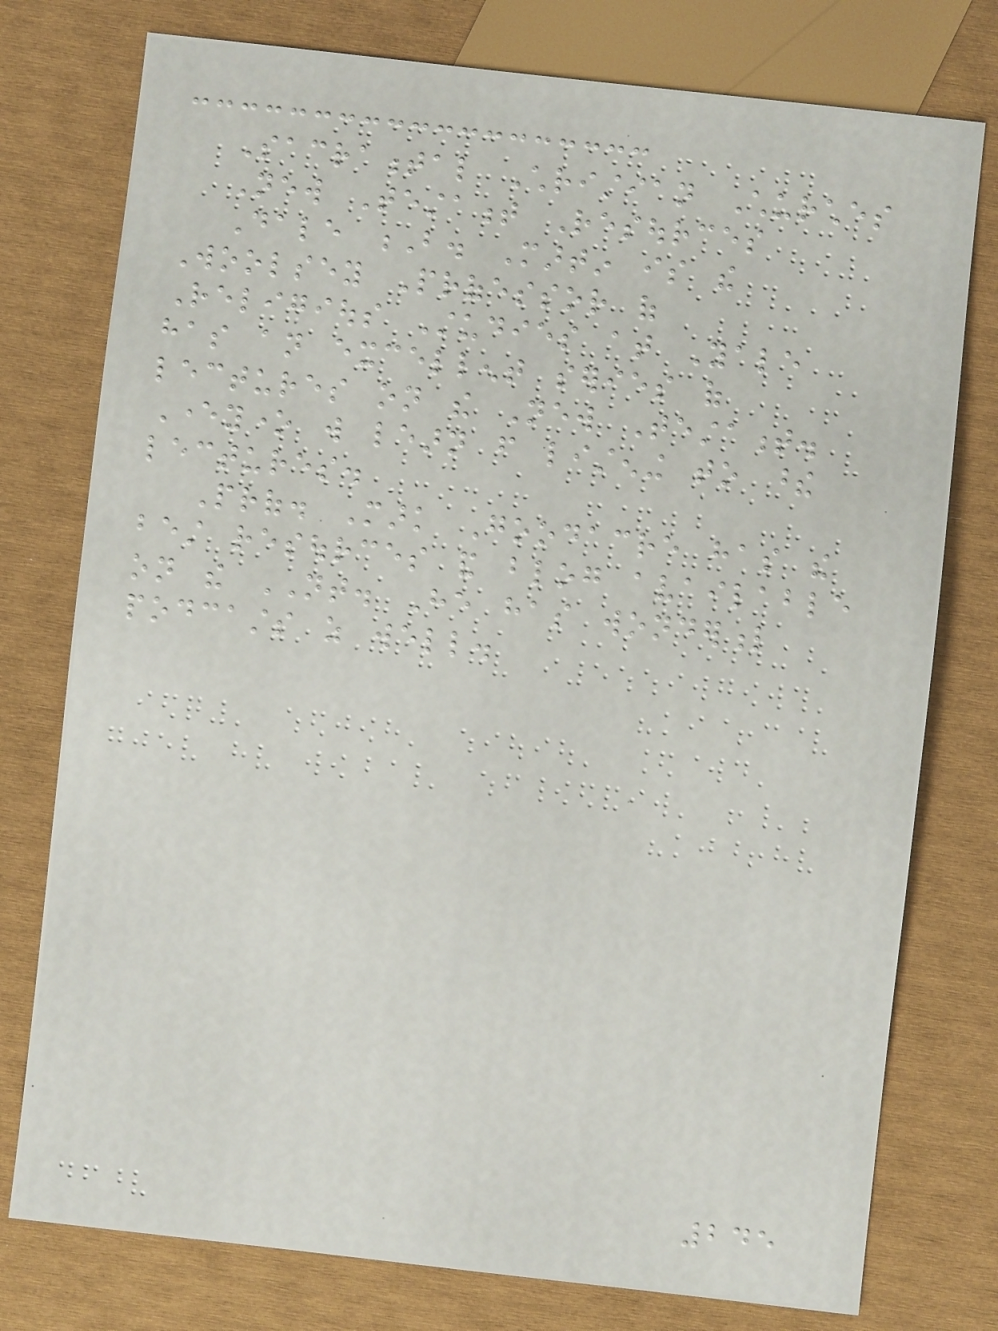Sacramental Christian Churches
New Testament Resources
Dale B. Martin is the
Woolsey Professor of
Religious Studies at Yale
has an excellent series of
lectures on the New Testament.
Everyone will learn from listening to these
lectures.
Prof. Mark Goodacre has the
best resources and blog available
on the NT. He has wonderful
podcasts as well.
245
